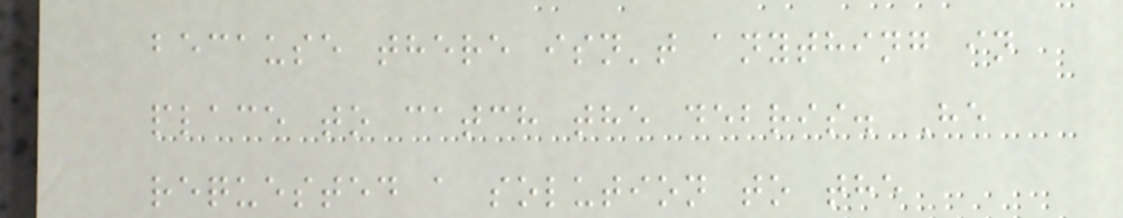because there isn't anything in
place to catch the debris. He
requested a solution to the
